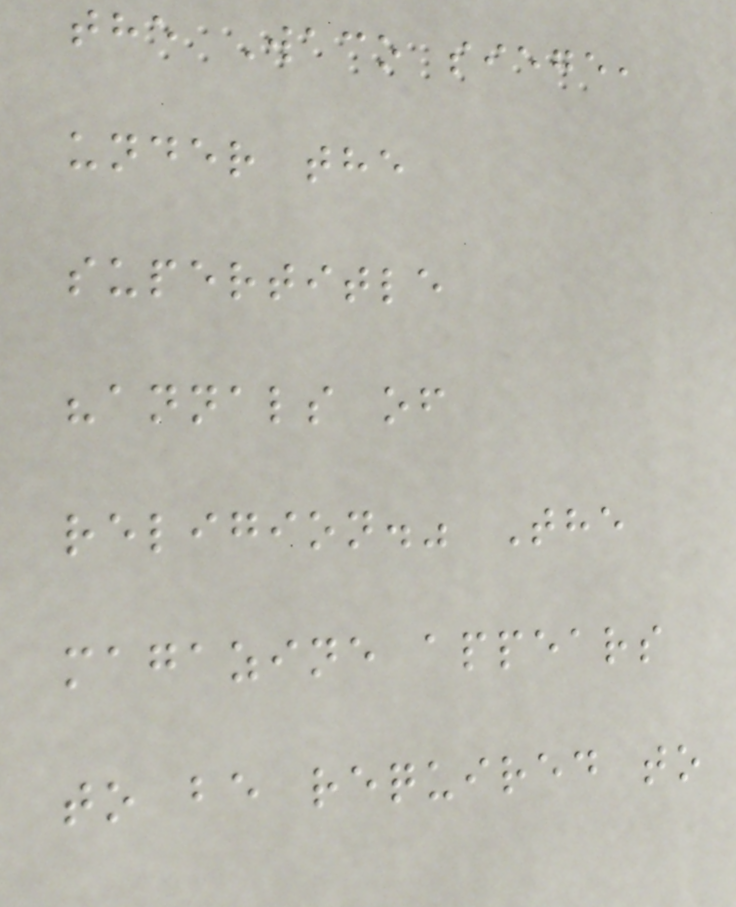the Waco siege,
under the
supertitle
"annals of
religion." The
magazine appears
to be required to
